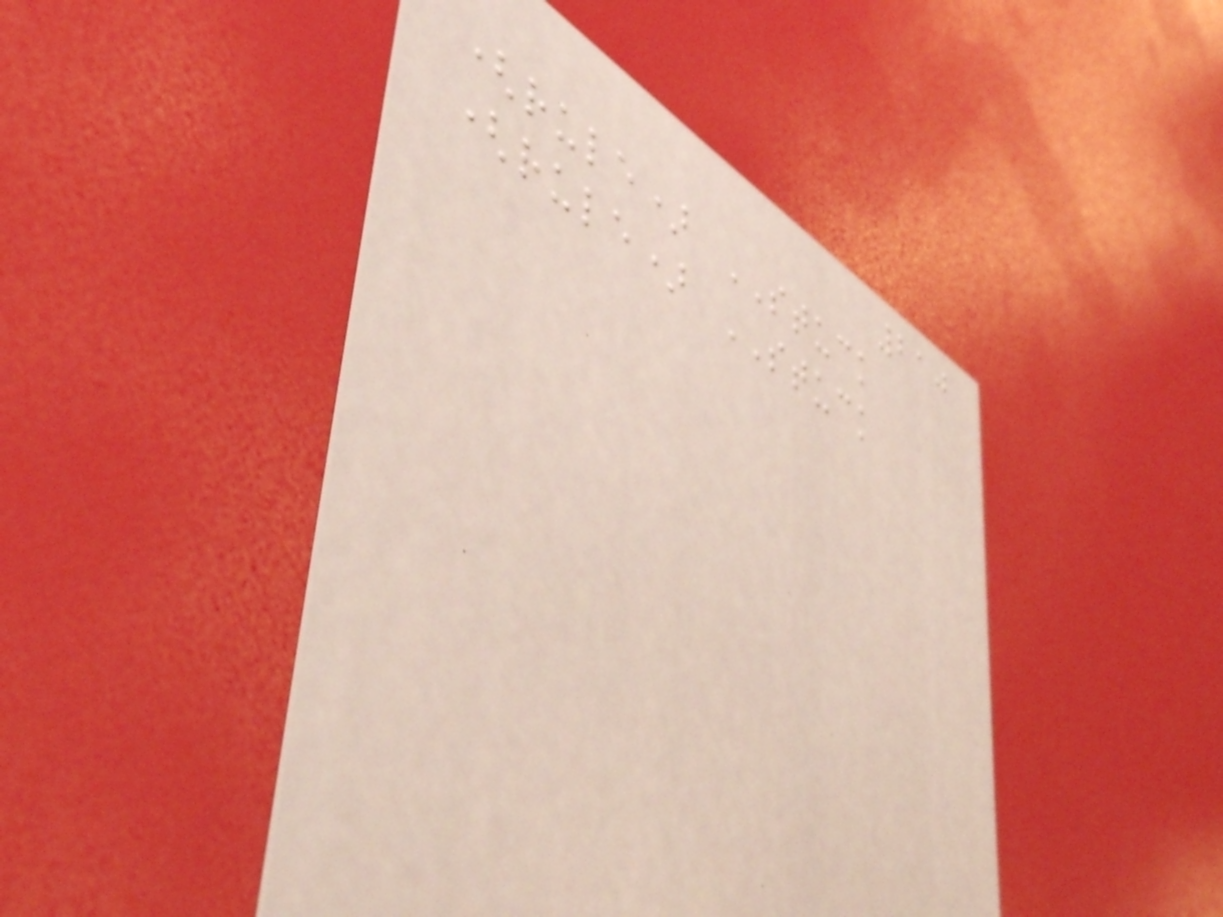210
(rule) STUCK
(rule) STUCK
